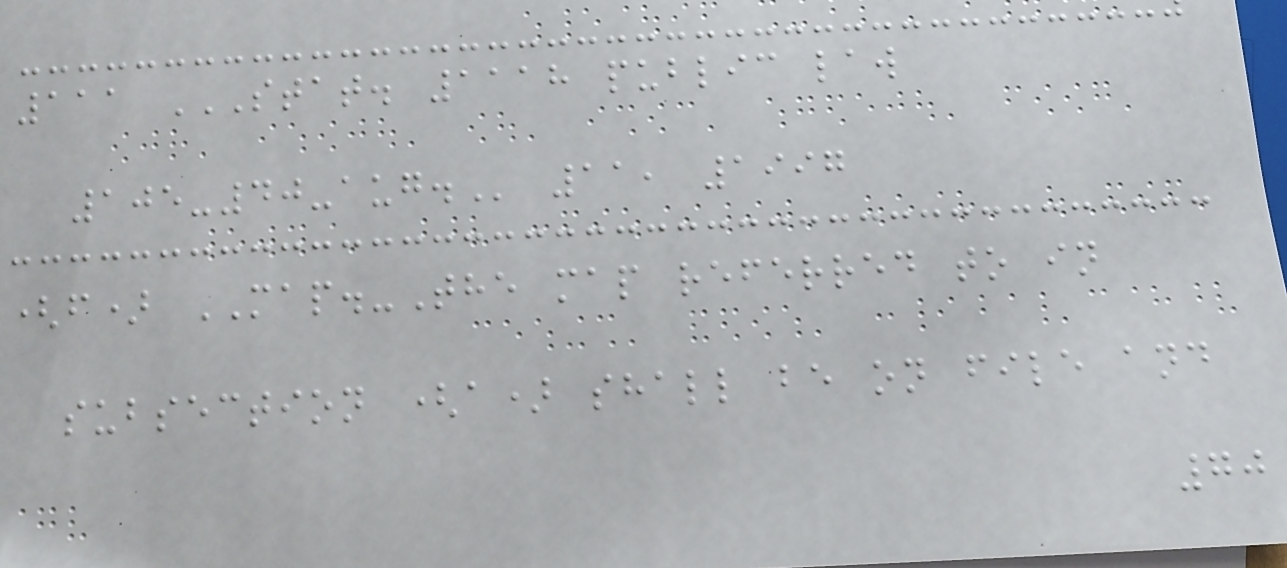111 STAT. 1118 PUBLIC LAW
105-40-AUG. 11, 1997
(f) MAP.-The map referred to in
subsection (a) shall be on file and
70
